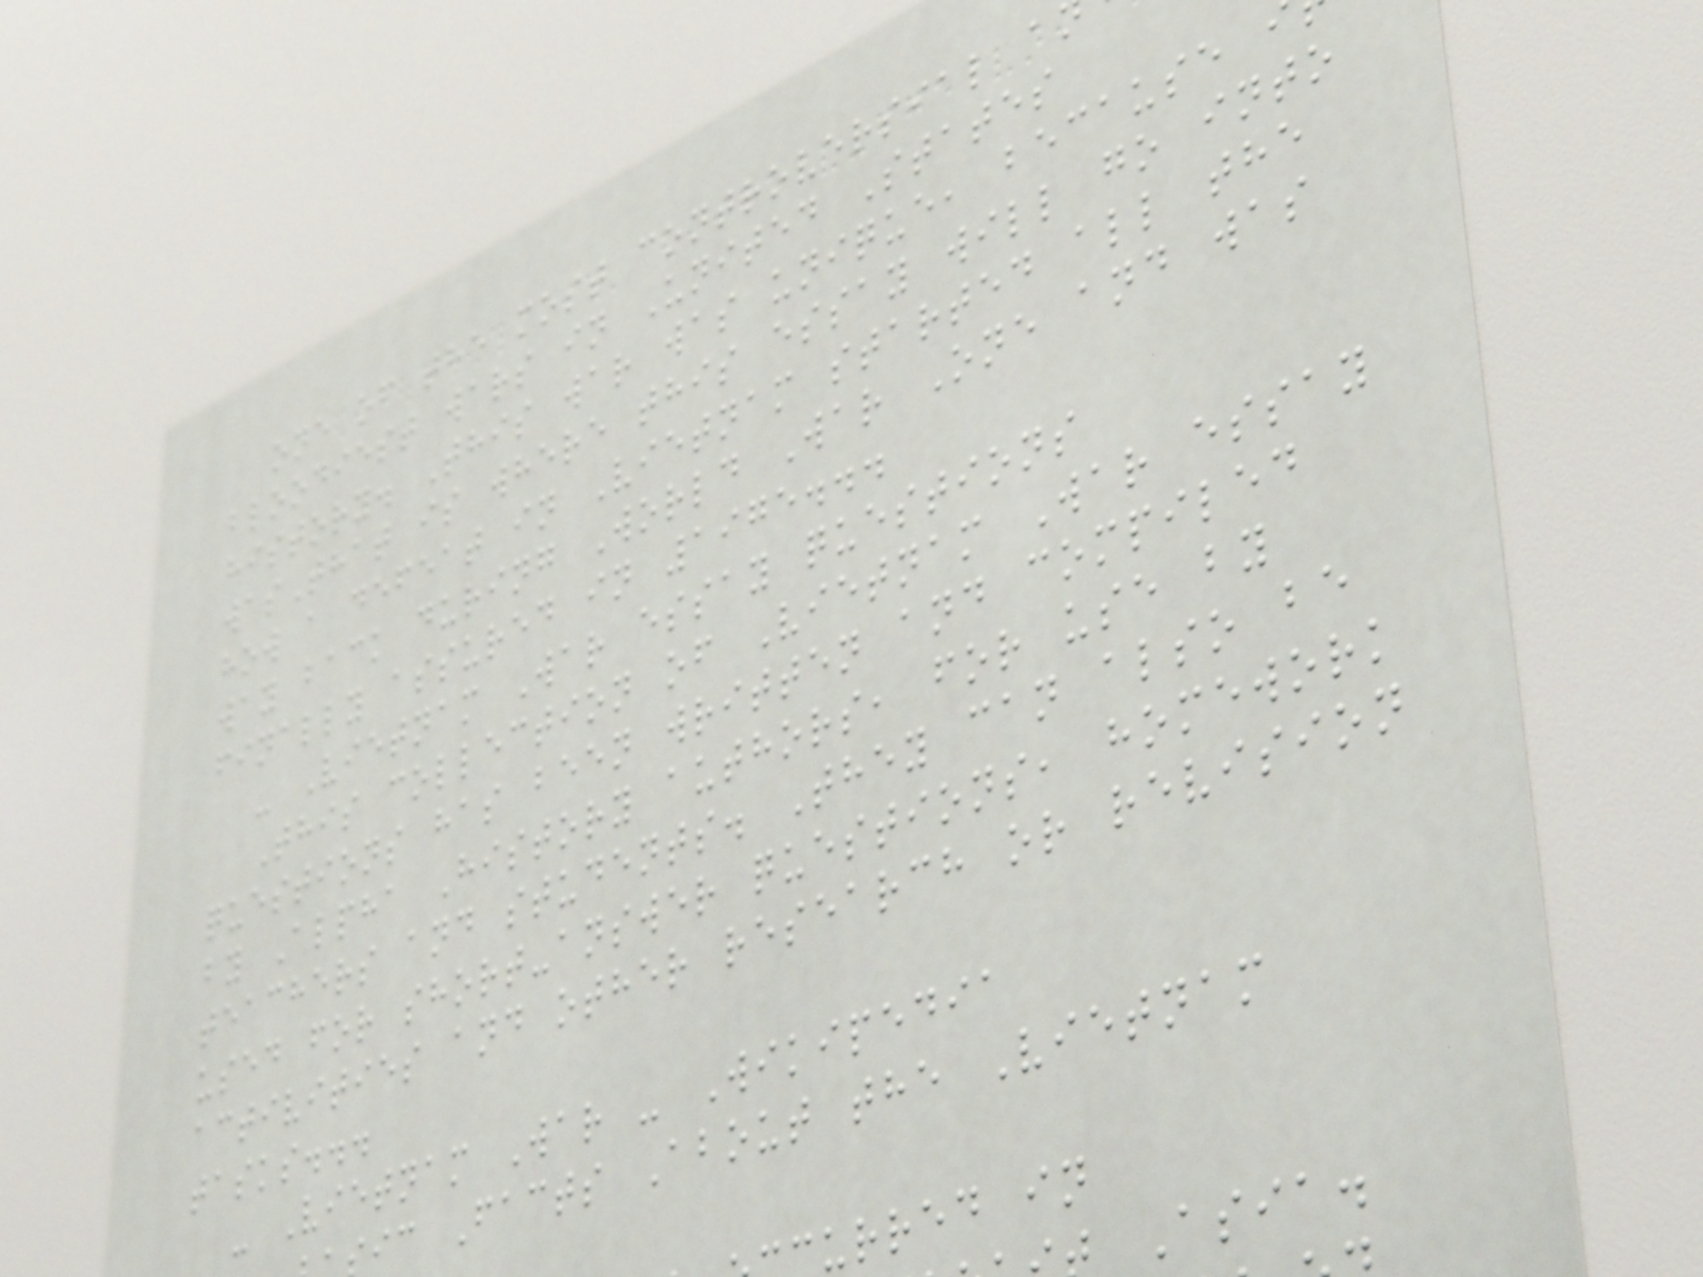one of the most controversial a
bloodiest wars in United States
history. This war was unique, because
wasThat is where this essay will go into
how a defeat in Vietnam started all the
way back during World War One and was
finally assured in 1975...
- Vietnam War essay questions
This collection of Vietnam War essay
questions has been written and compiled
by Alpha History authors, for use by
teachers and students. They can also be
used for short-answer questions, homework
activities and other research or revision
tasks...
- Vietnam War - Wikipedia
ic Facts About the Vietnam
urred in
